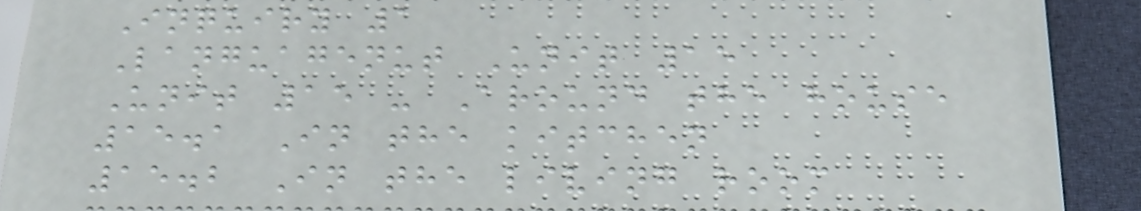Inquiry 1
Languagenut Unit 15
Unit 15 - Around the house
15.1 In the kitchen
15.2 In the living room
